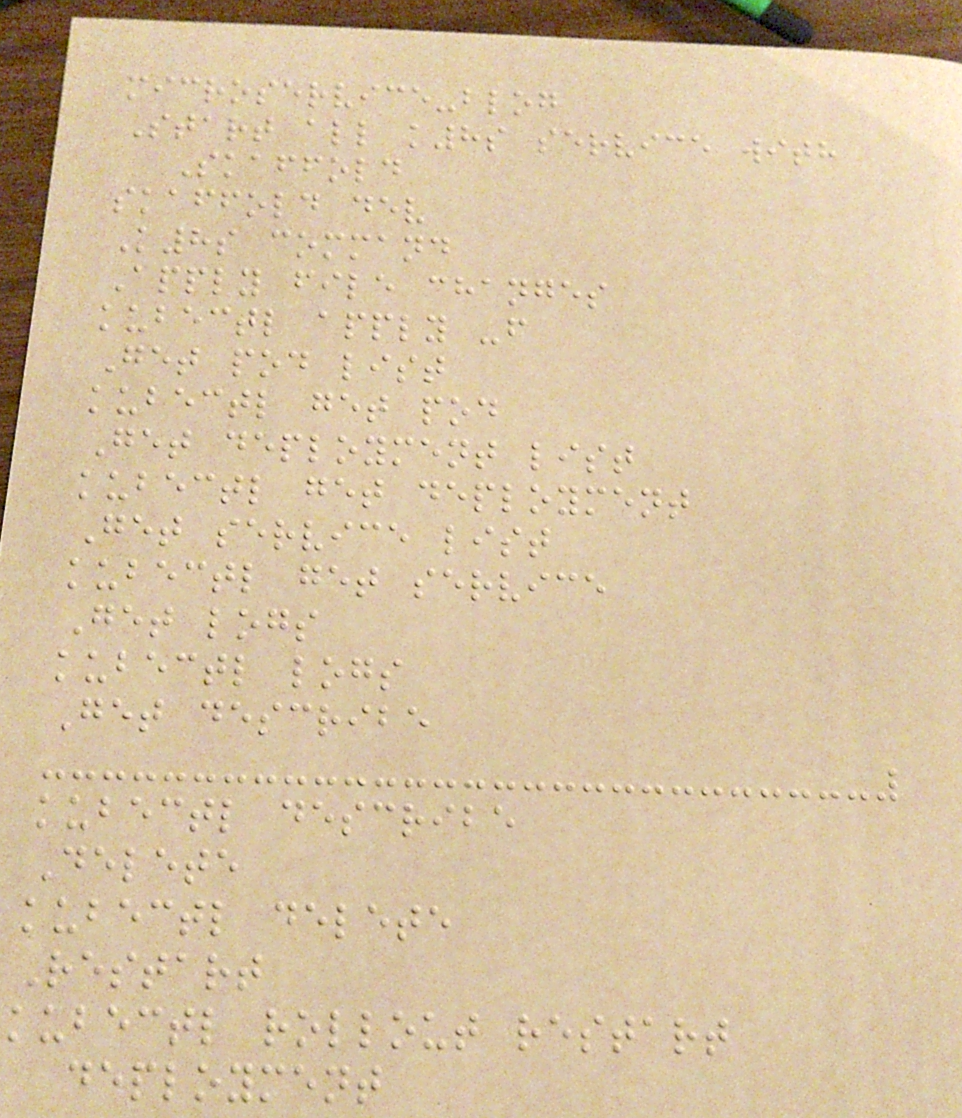microservice-blog
Start all k8s service with
Skaffold
skaffold dev
K8s command
Apply file changes
kubectl apply -f
Get pod list
kubectl get pod
Get deployment list
kubectl get deployment
Get service list
kubectl get service
Get logs
kubectl logs
Get describe
kubectl describe
Delete
kubectl delete
Restart
kubectl rollout restart
deployment
